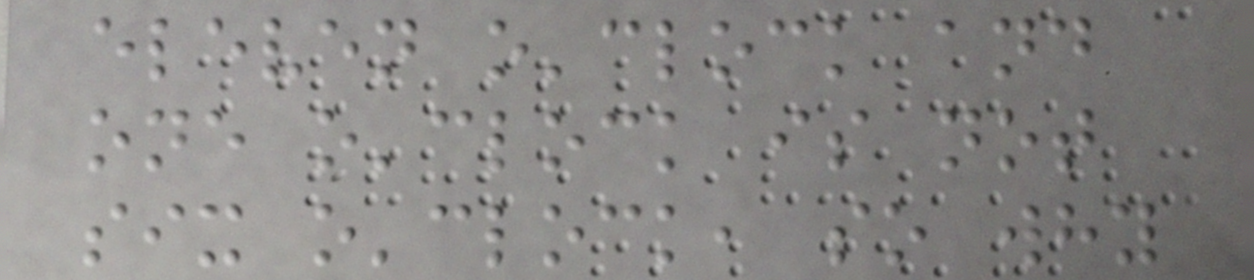eleven o'clock and
one o'clock is not
six o'clock, so why
